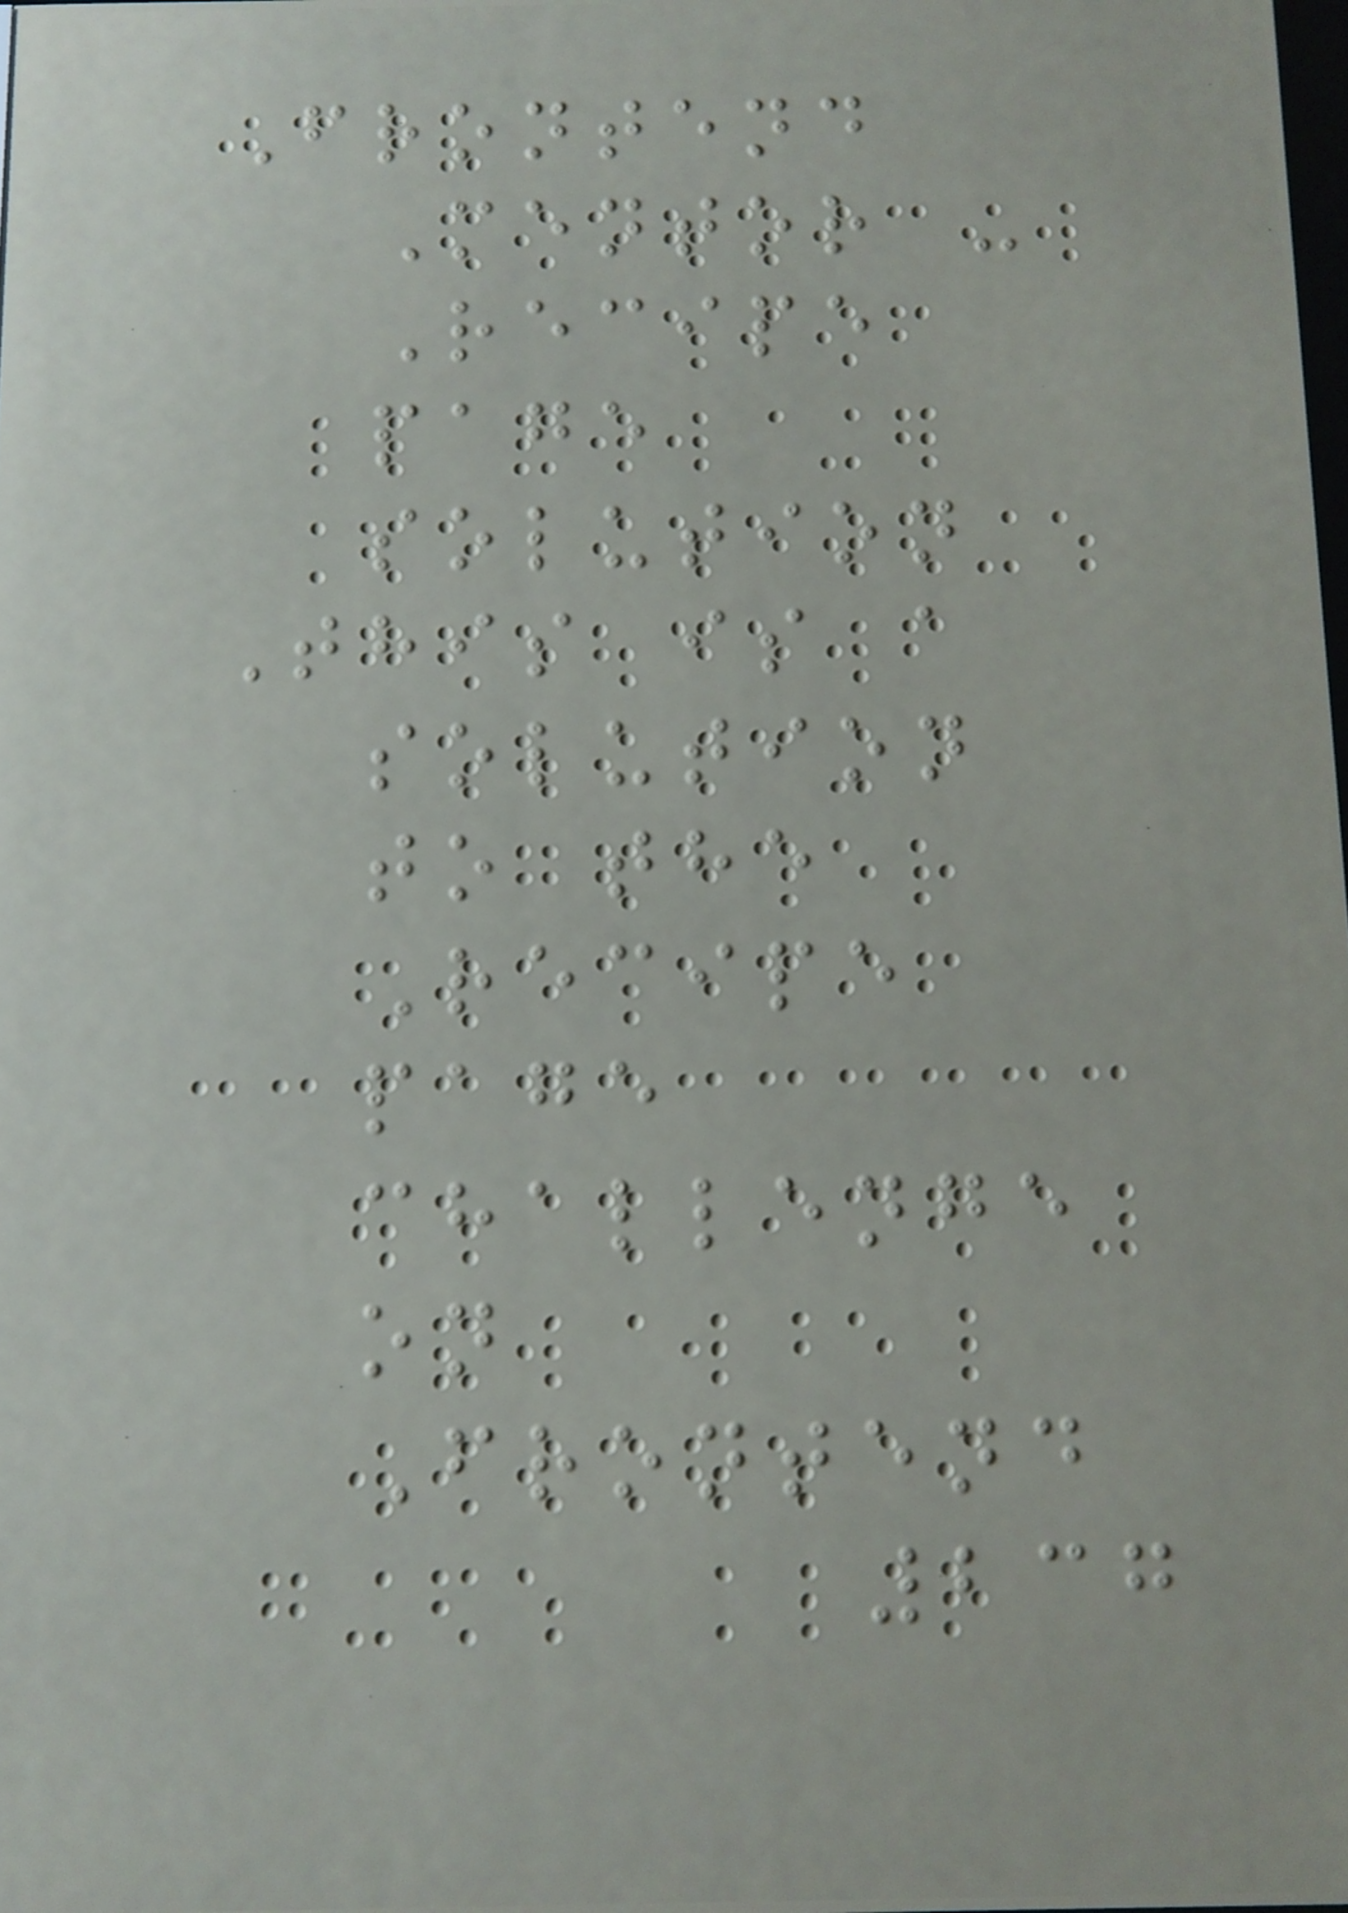Frontend
Mentor -
Recipe
page
solution
This is a
solution
to the
Recipe
page
challenge
on
Frontend
237
